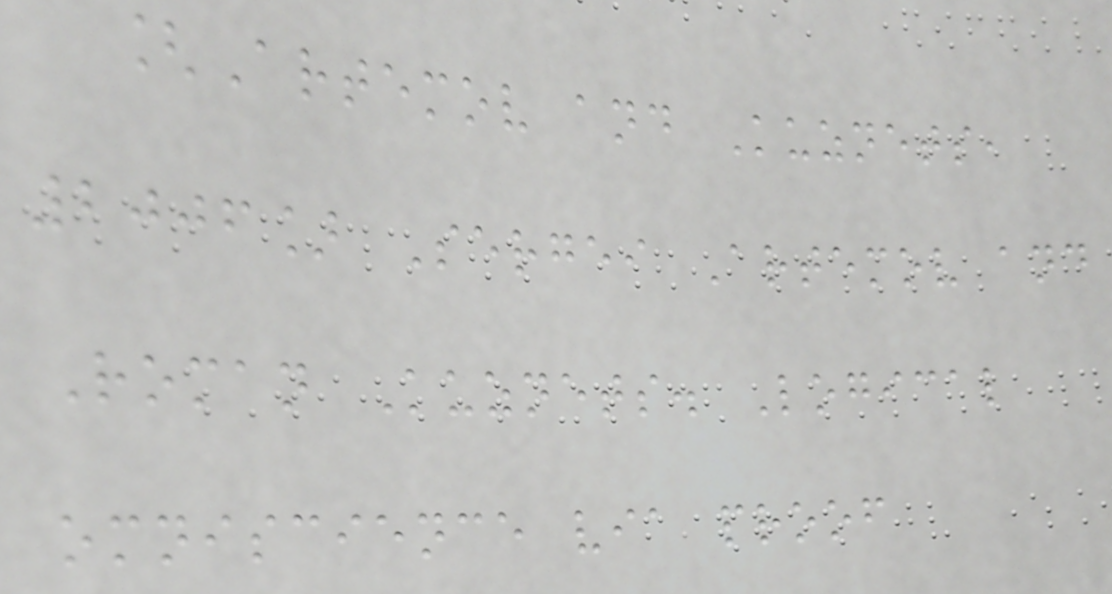[Artemov and Kuznets,
2006] Sergei Artemov and
Roman Kuznets. Logical
omniscience via proof
